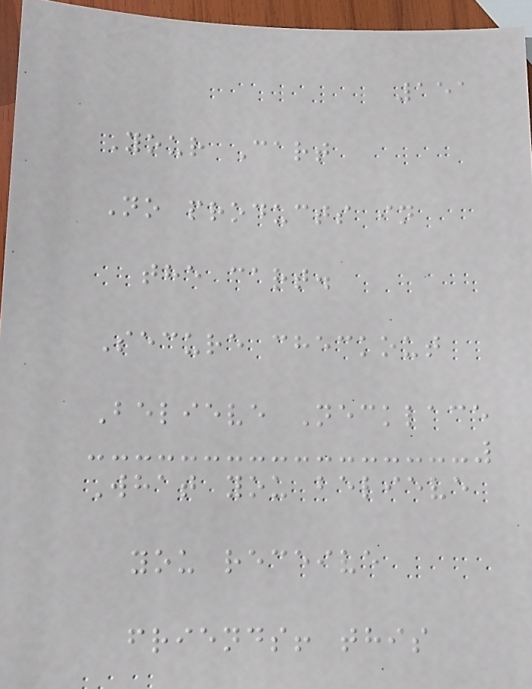151
Your Cart
No products in
the cart.
Secure checkout
Believe Necklace
What you believe
you receive
friends! this
